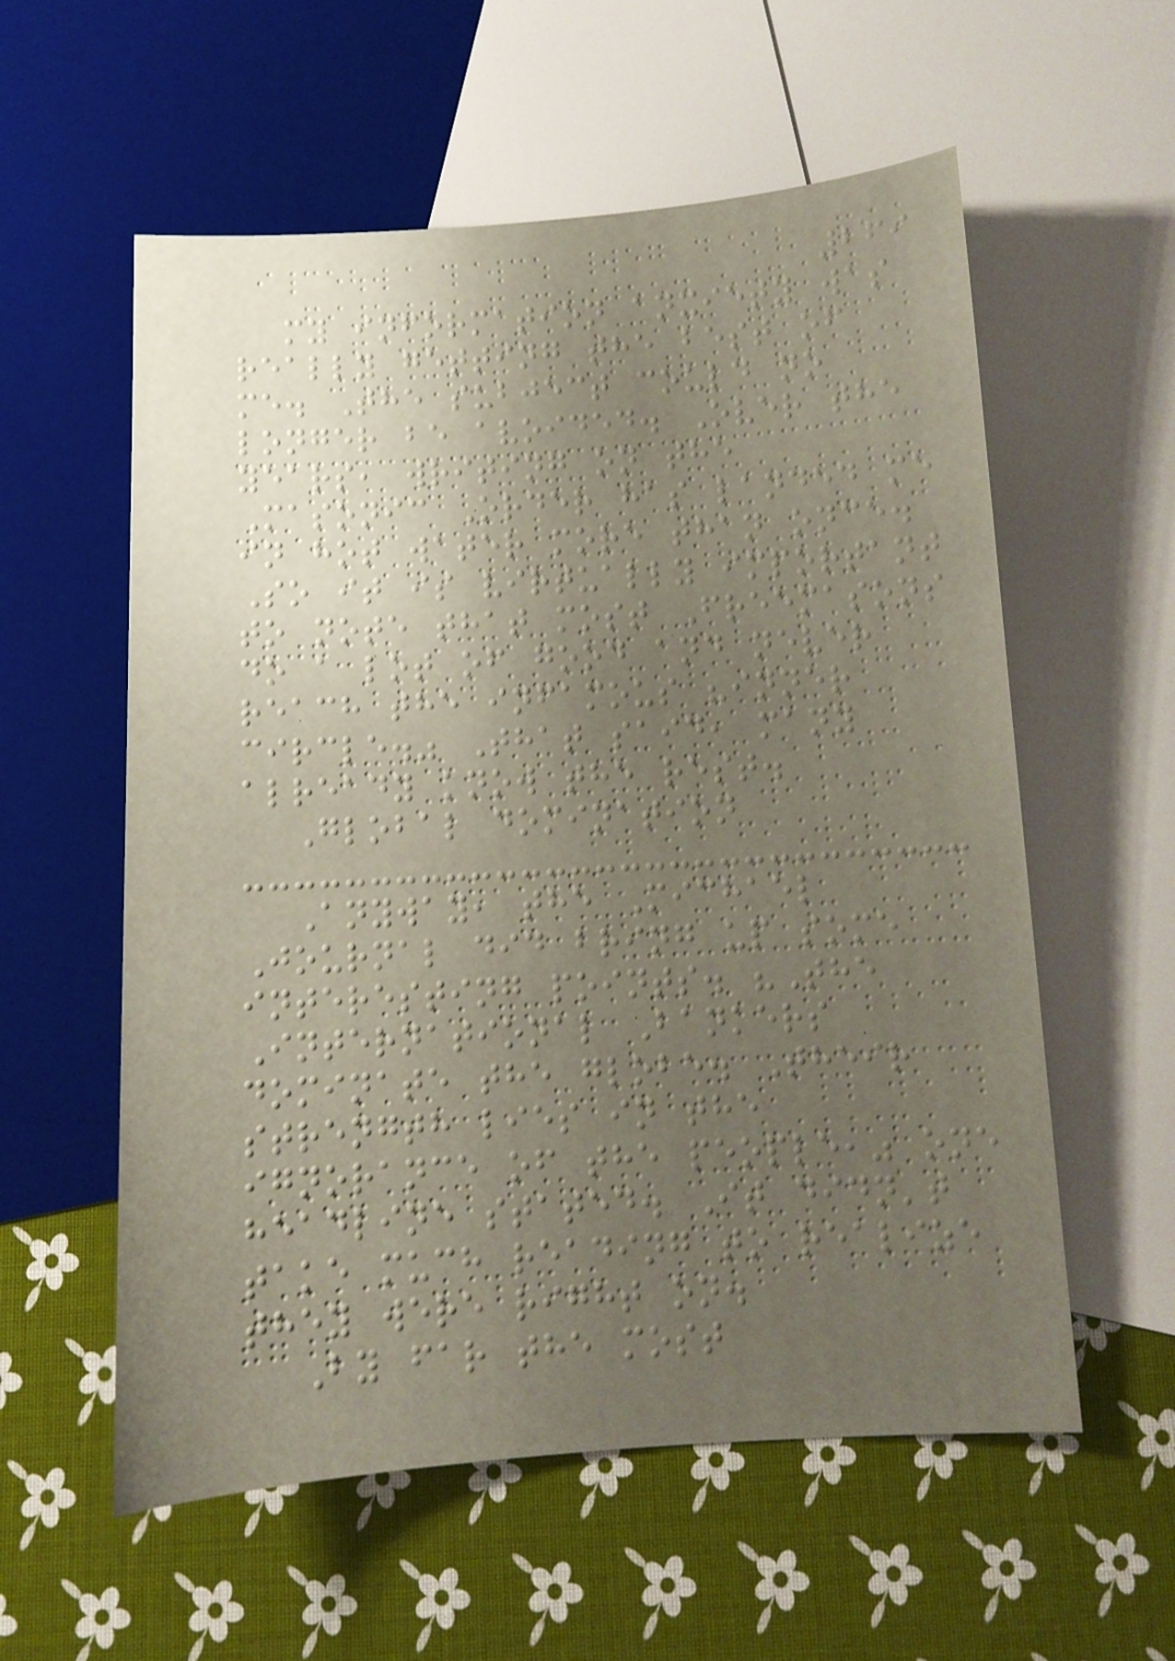269
my information anxiety was
really getting the best of
me. The subject could no
longer be avoided. Over the
years, writing on the
Masonic Order has landed me
in hot water more than once.
So it is virtually important
to note that most Freemasons
do a lot of good and never
reach the infamous "inner
circle." That said, many
already know the rest.
Global domination
Anyway, the Michael
Journal did bring up some
interesting points. "The
International Bankers
dominate the globe. Their
strength lies in the
ignorance of the people," one
headline stated. It didn't
take much reading to realize
they were right on.
By far the most
